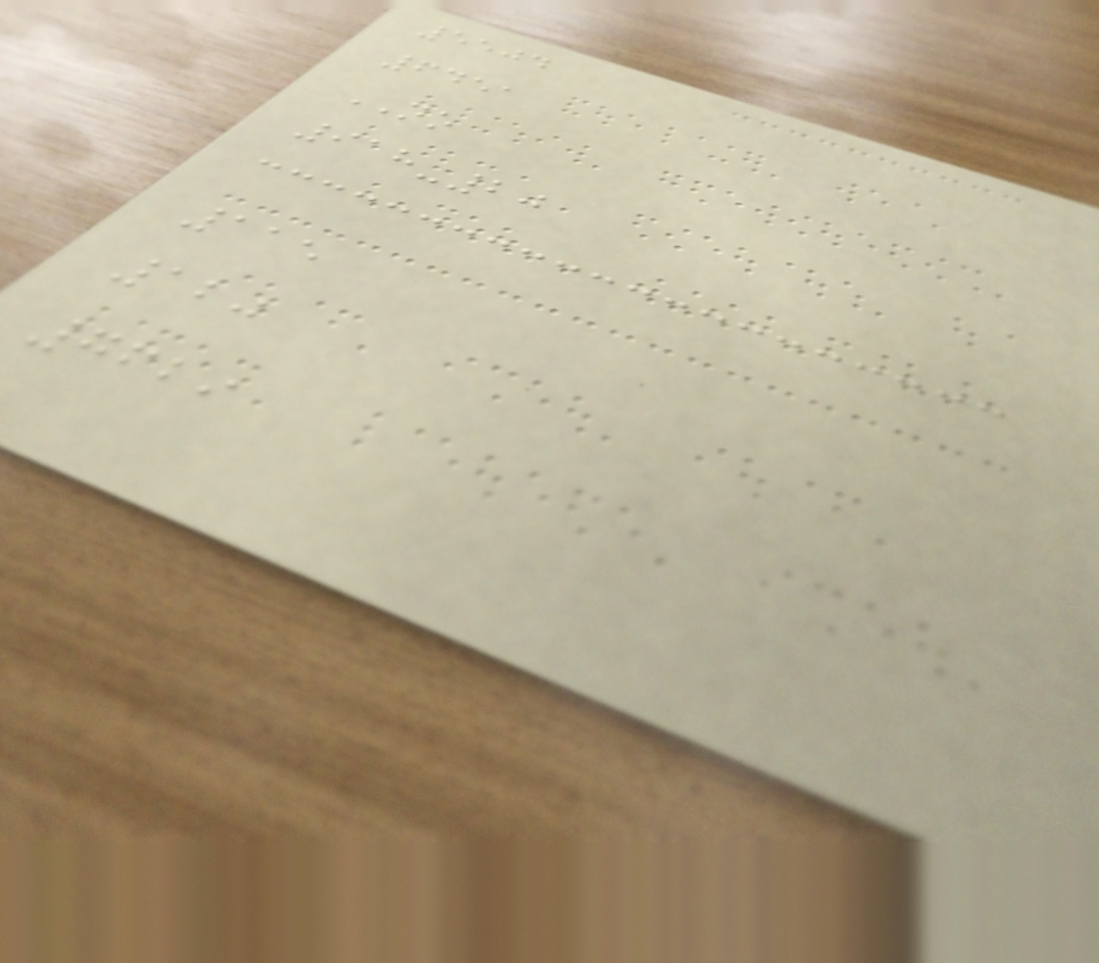5504
6451
NO
918-20
115
120
7629
